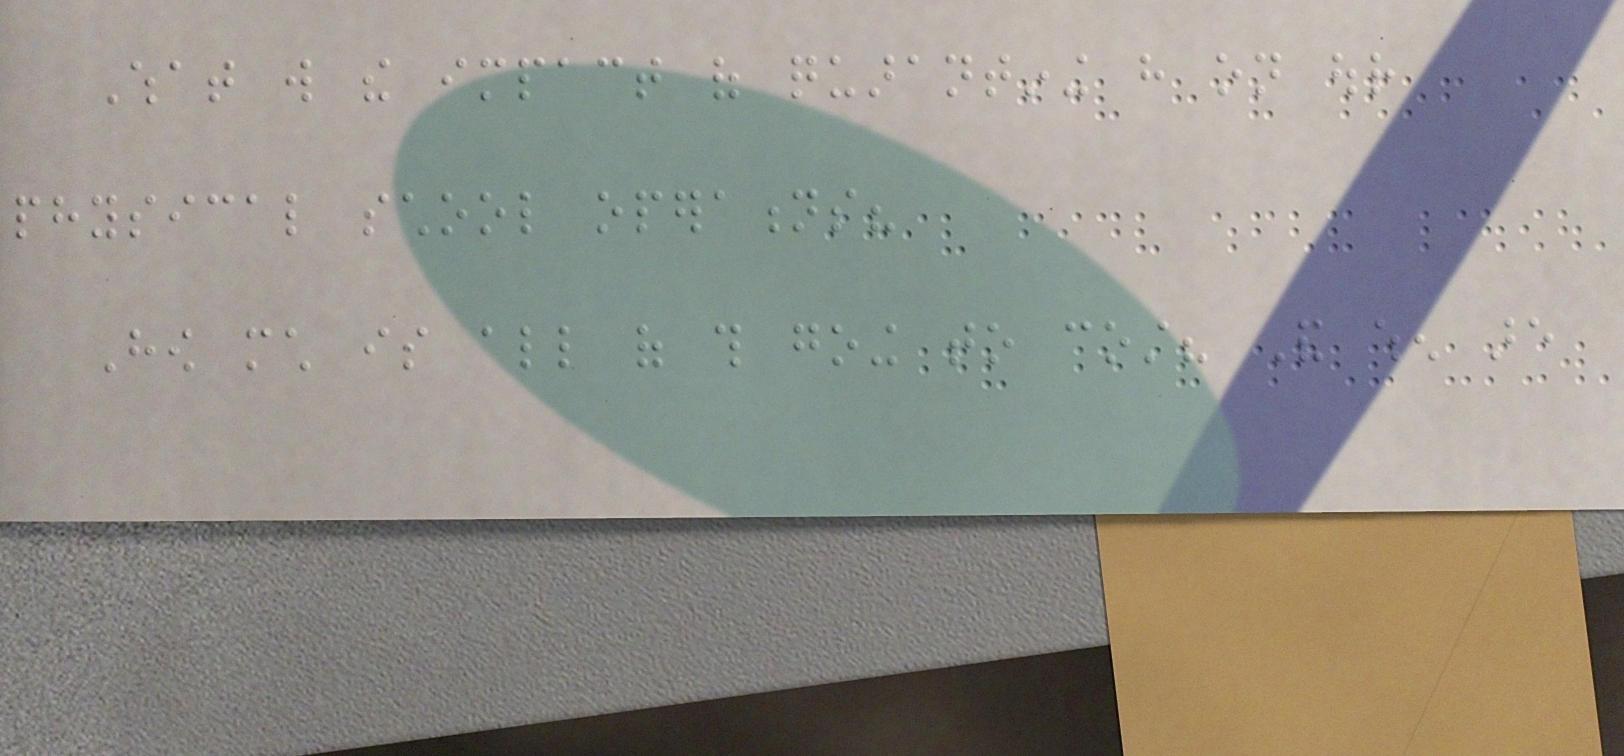What will the impact of quarantining have on our
physical school operations?
How much is all of this going to cost? And when are
